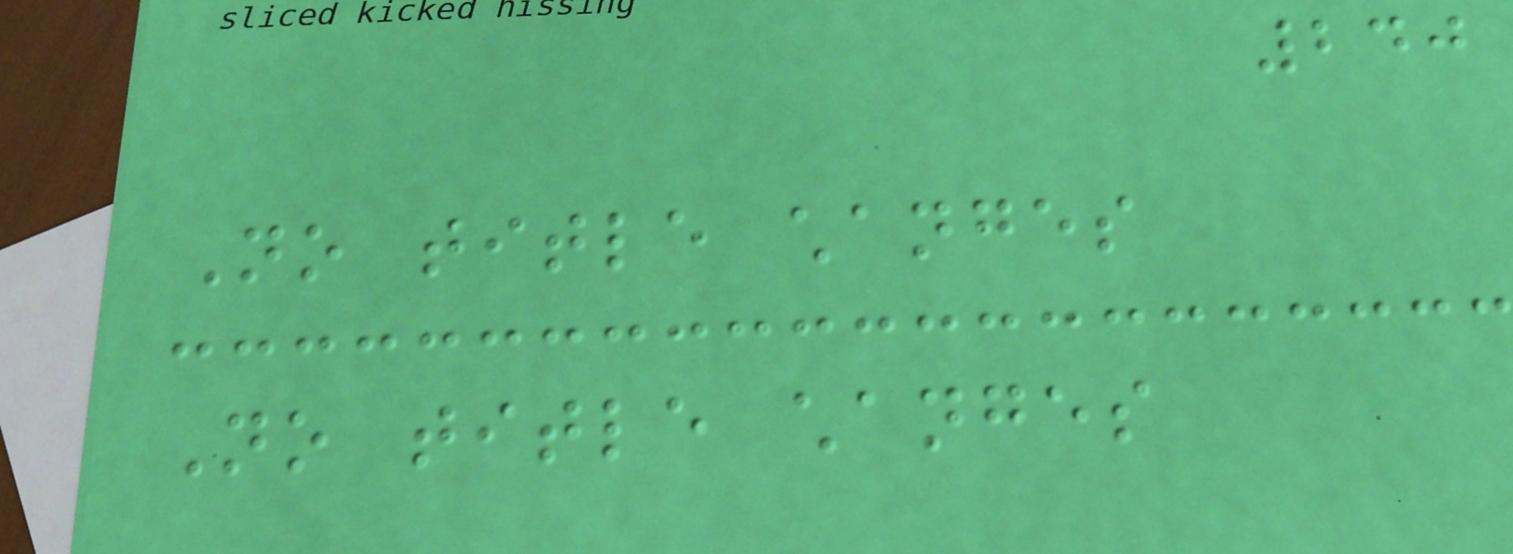240
No title changes
No title changes
